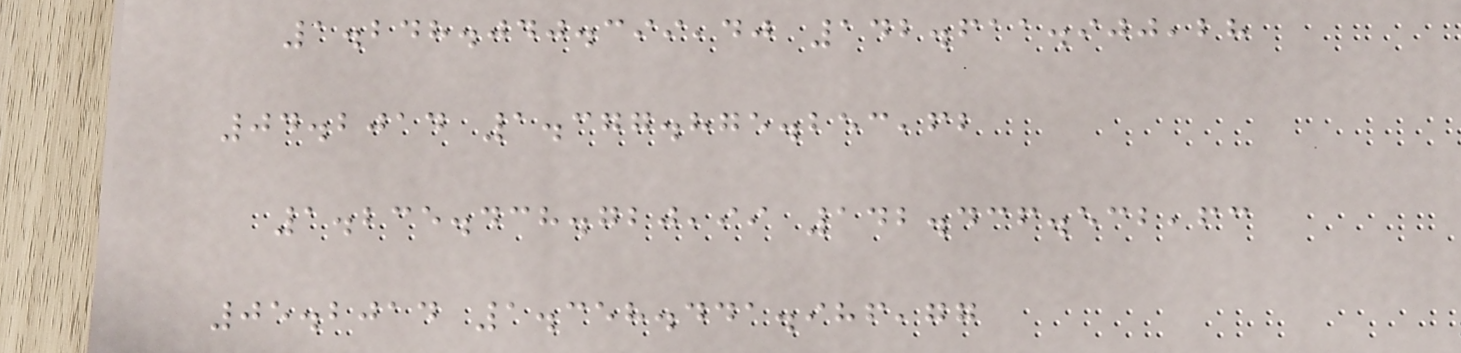1.248.040.399,40 142.611.900,28
04.2014 1.377.875.253,62
1.235.438.720,99 142.436.532,63
05.2014 1.358.441.986,77
